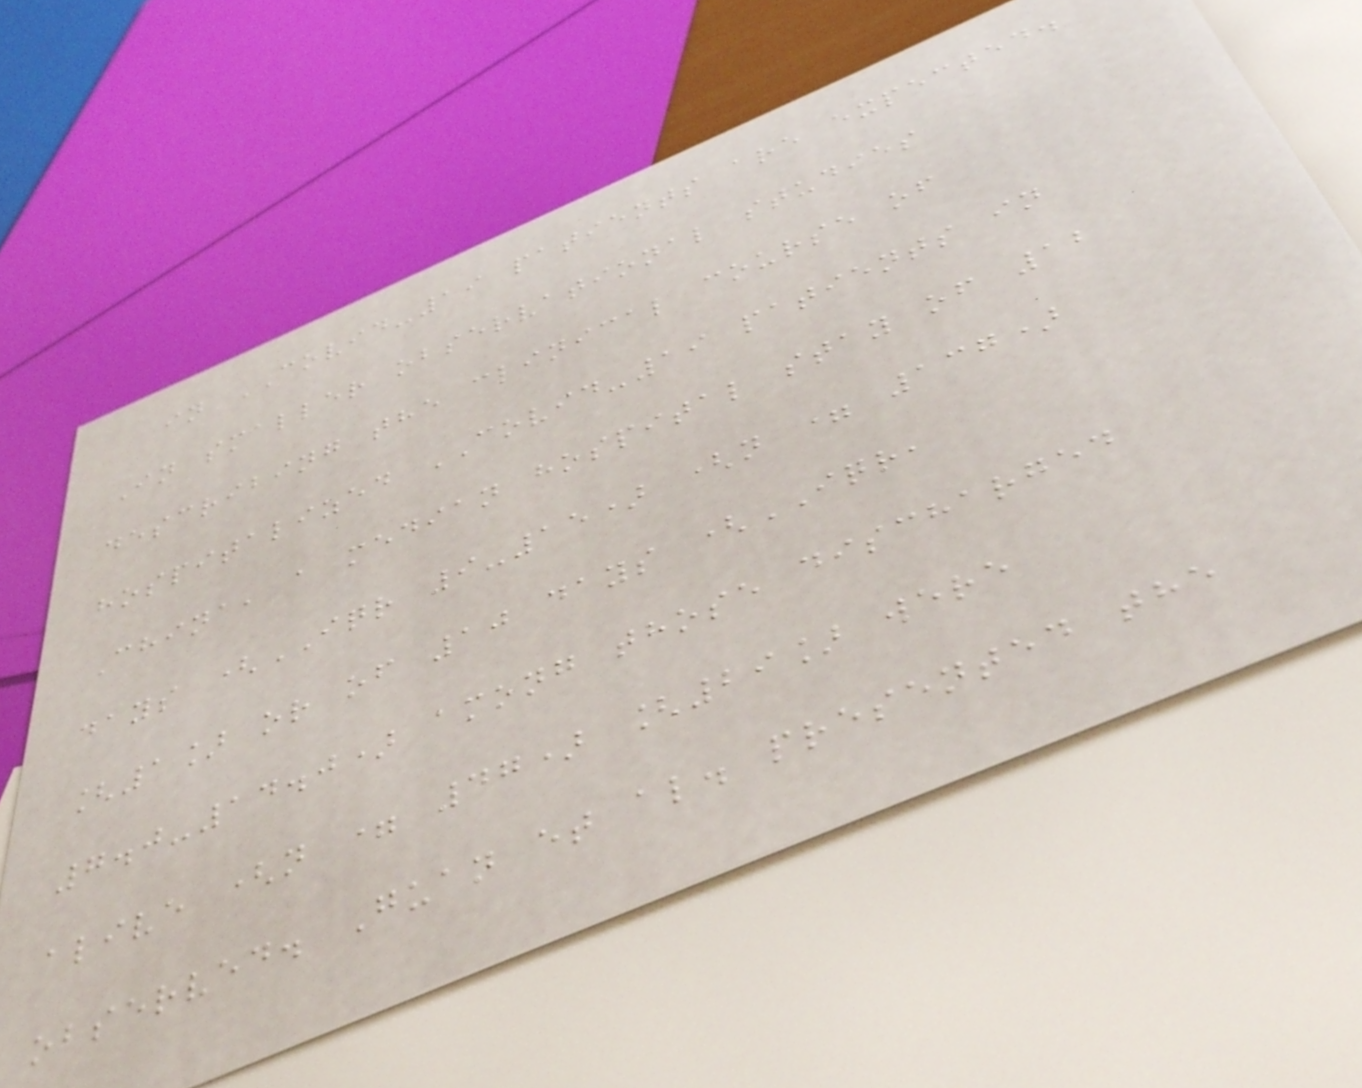in COVID-19 patients are expected.
In smaller observational studies
describing the clinical course of
hospitalized COVID-19 patients in
China, a median hospital stay of 12
days (IQR 9-15) (n = 137)
[1] or of 10 days (IQR,
7.0-14.0) among those discharged
alive (n = 47) [29] were
observed. Guan et al. presented the
